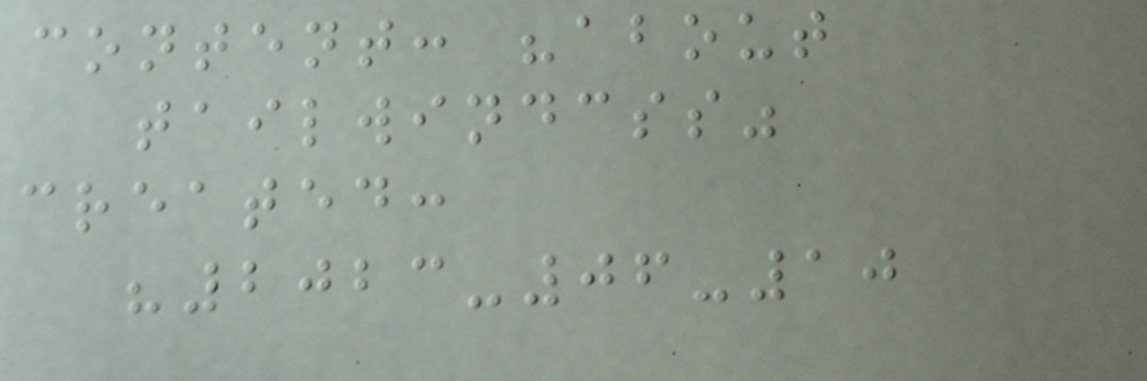content: "about
tailwindcss"
created:
"2023-06-10
